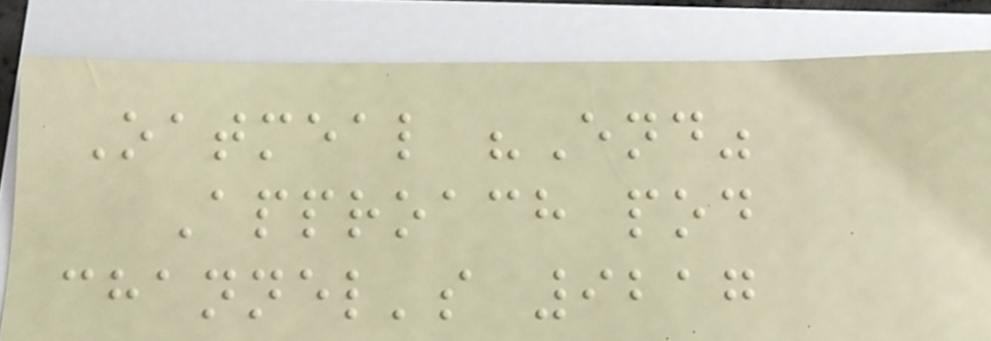Oatmeal "End"
Approach pod
channel's 9217
